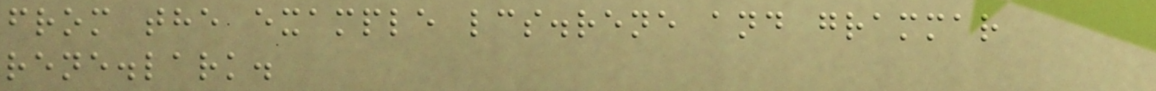from the example lcs.rene and grammar
rene.lark.
